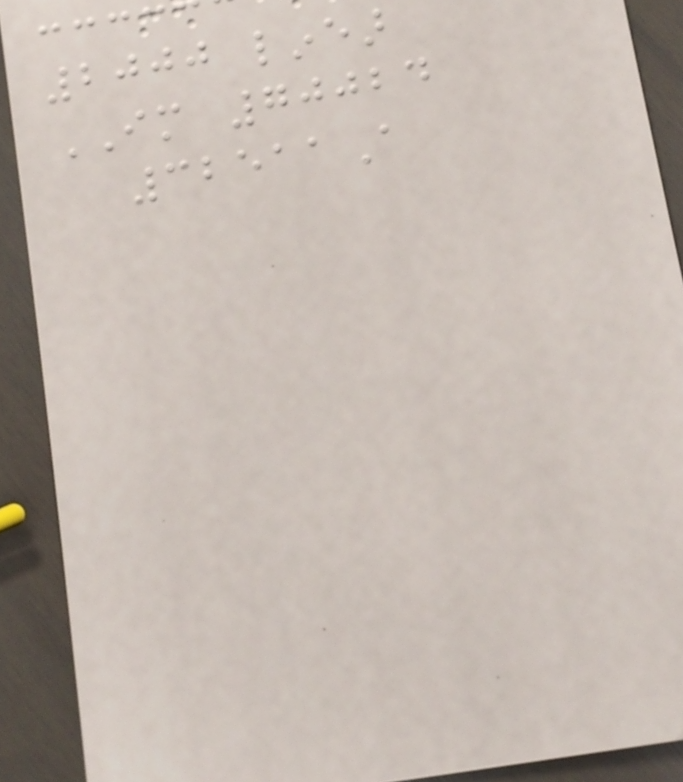2000 linear
IM 70024
32511A
